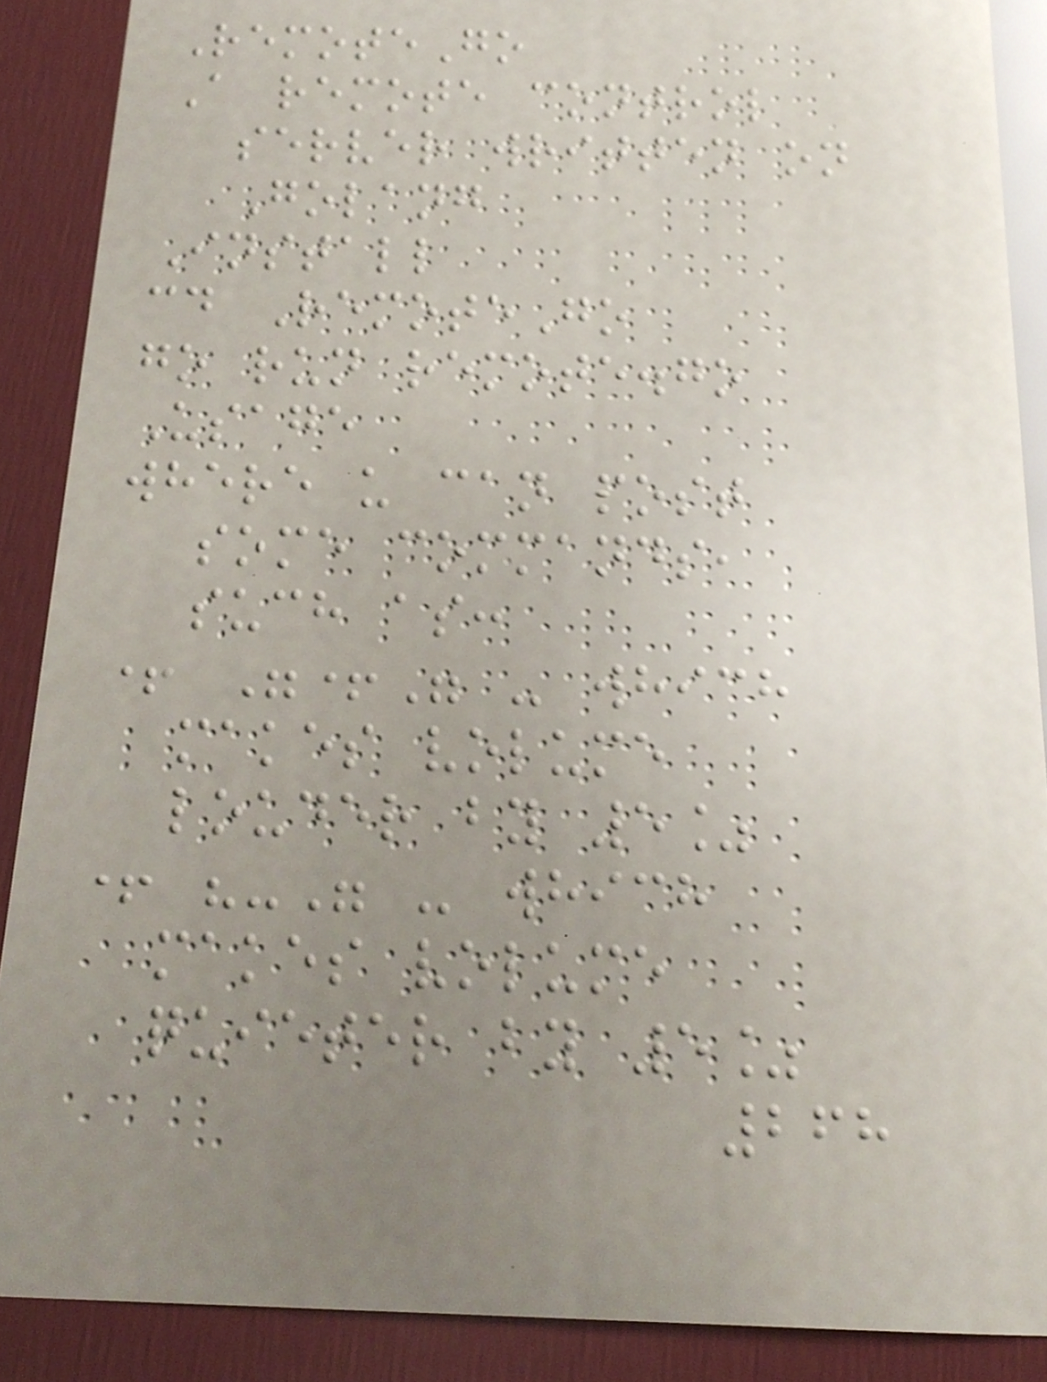RemoteGo
A remote control
server written on
Golang
Install
cd RemoteGo
go run remote.go
Usage
where u can post
some commands,
such as:
+ "+" - which
makes volume
louder by 5%
+ "-" - which
makes volume
quieter by 5%
268
